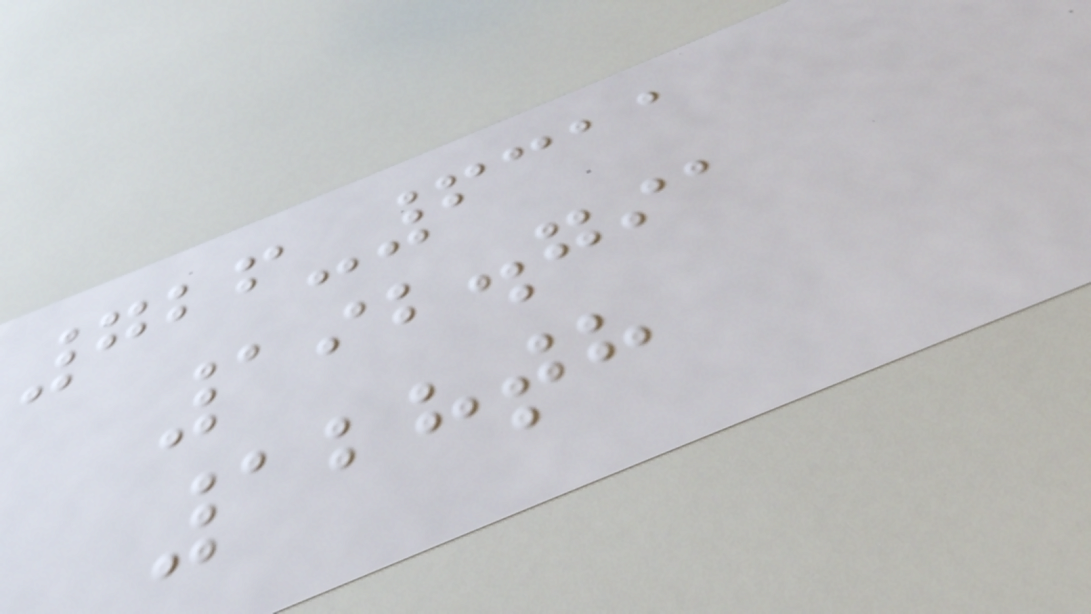726-6311
192.791
128th
